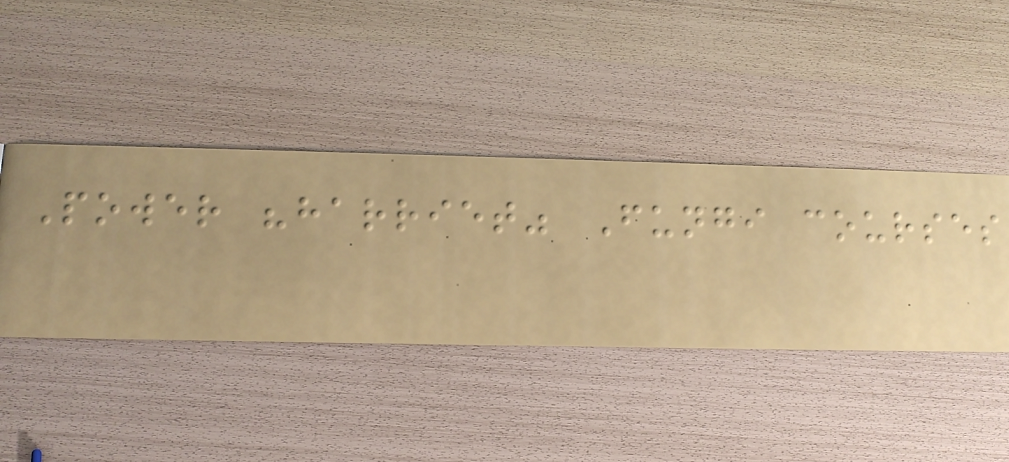Power "harriet" Fungi courses
